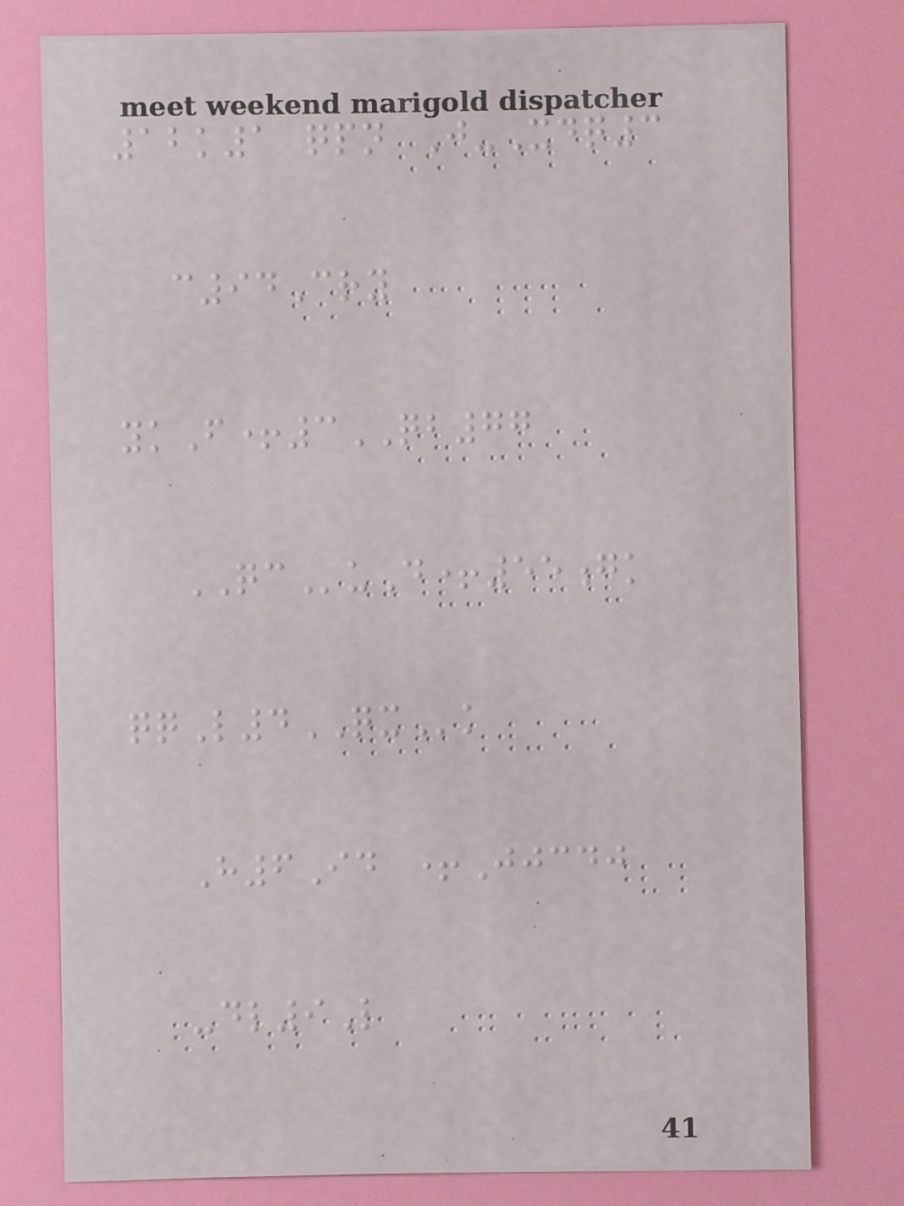12k1 qpn J-Xdq3
c94Cry
ykF+3QB77
QCuD+55gk
qqL4QXk
H6Id +Jjcdj
-dl9L
